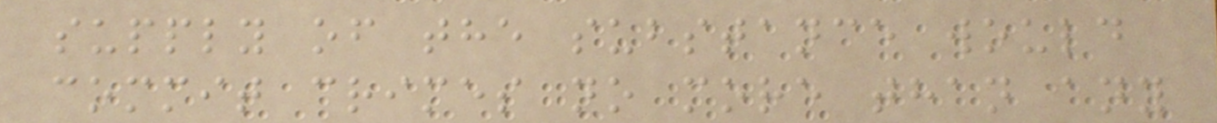supply of the substance would
commit crimes no more than any
